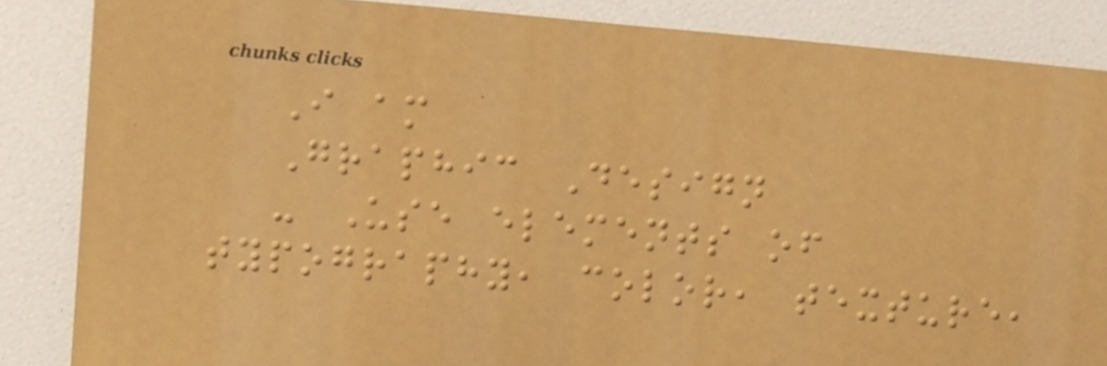I am
Graphic Design
- Use elements of
typography, color, texture,
